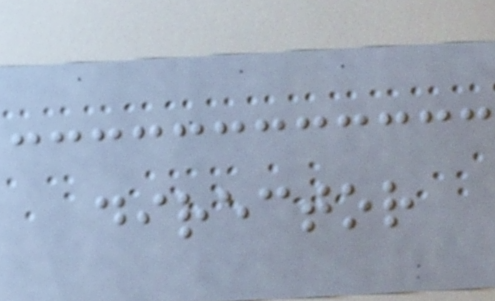director
